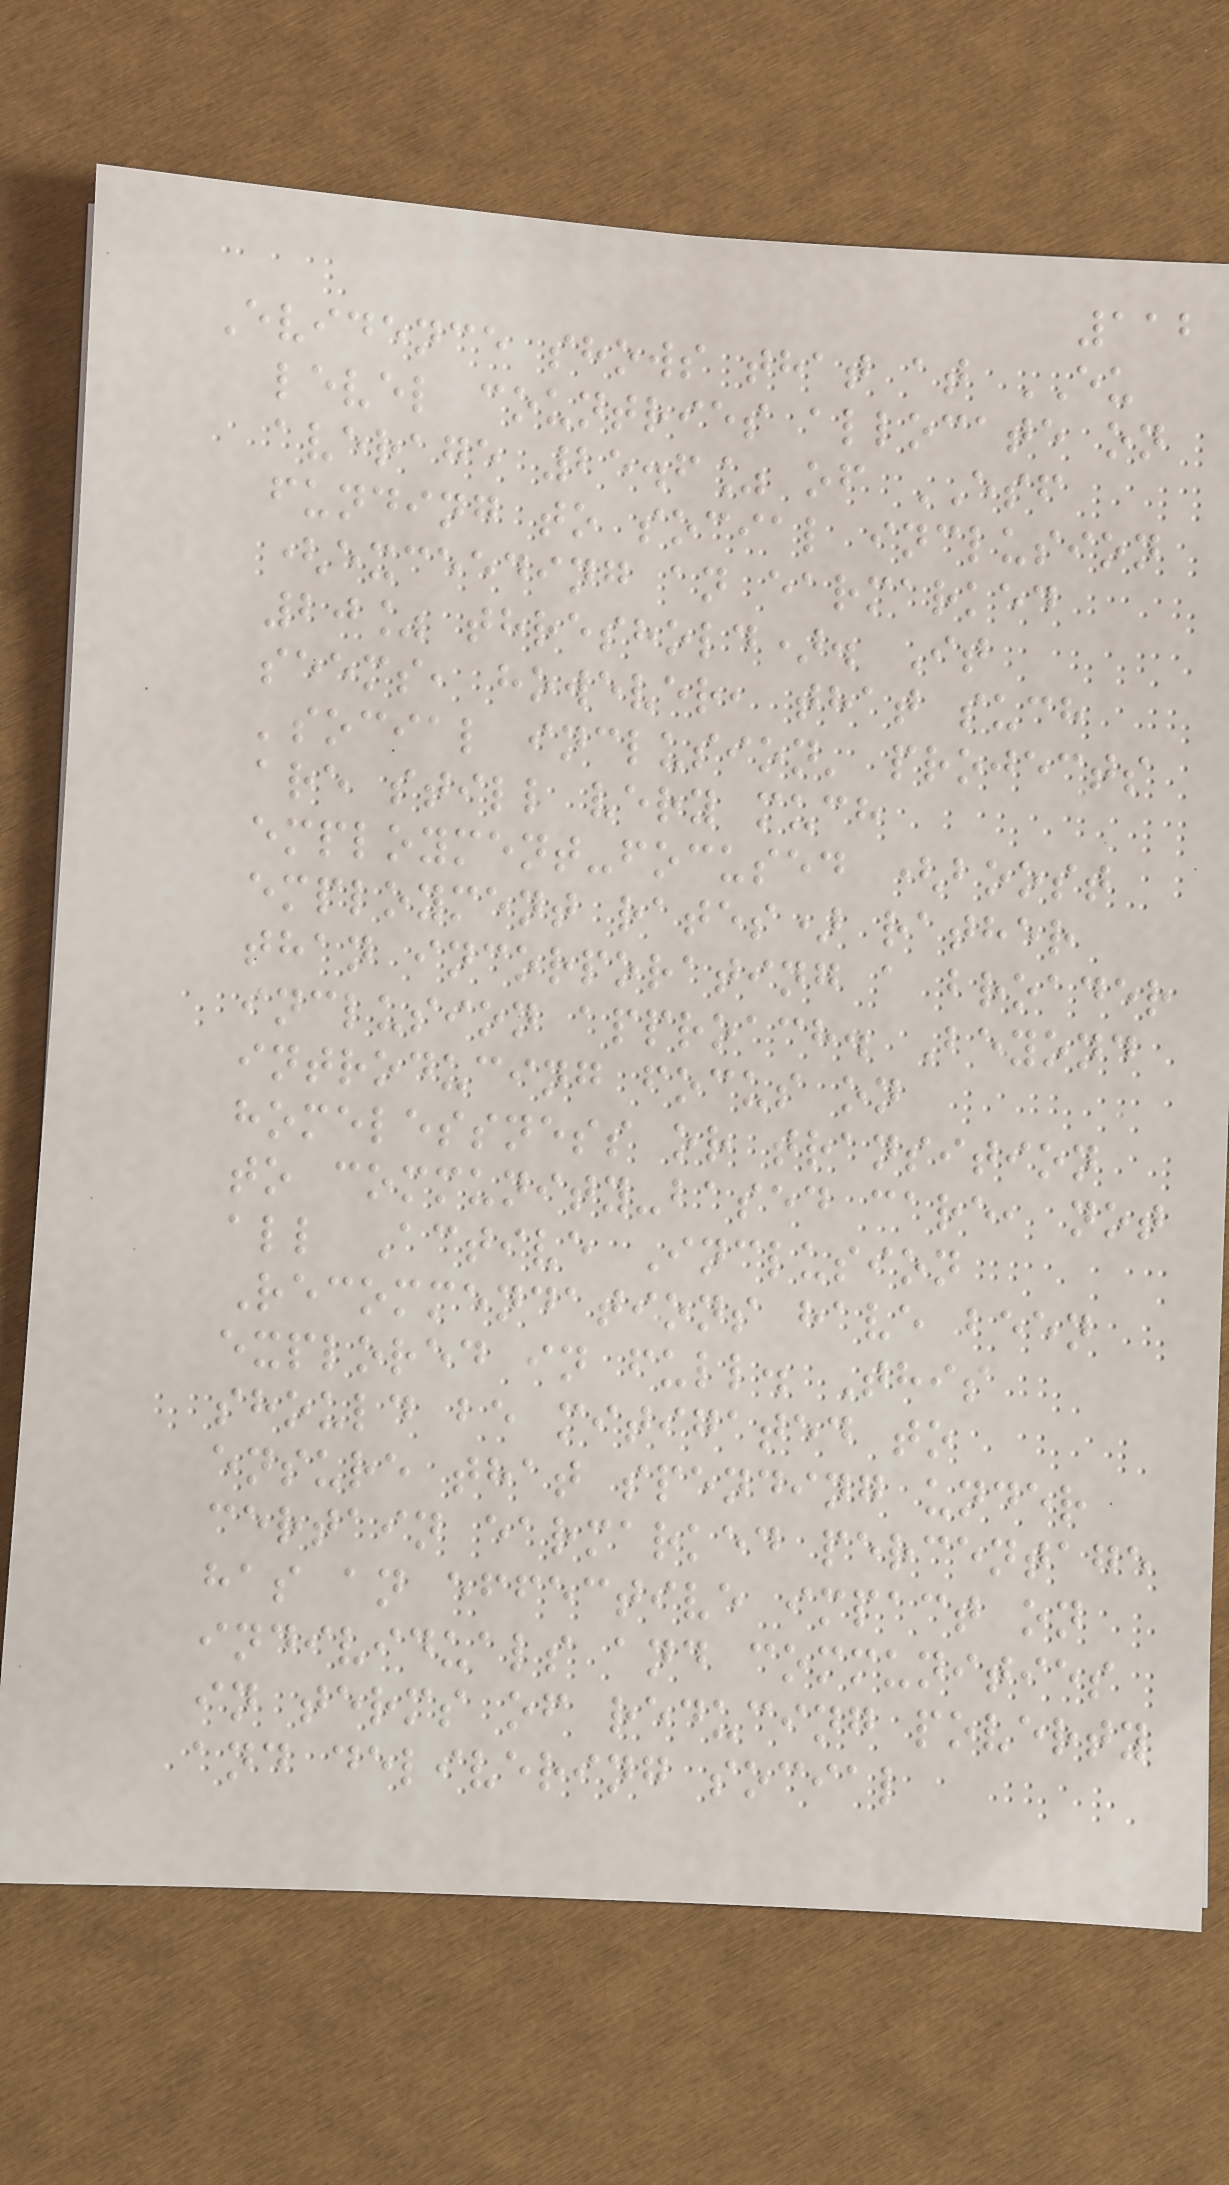112
Evidence shows that at EU
level countries allocate on
average 25.6% of ESF
funding to social inclusion
(exceeding an earmarked
20% threshold). It
seems, however, that such
'social inclusion' projects
are still very much
employment-focused (boost
employment rates) rather
than incorporating a broader
inclusion approach. Beyond
introducing focus on
homelessness or transition
to community-based care, not
all Active Inclusion
Recommendations have been
explored in full. This
should be mitigated to
ensure that spending under
certain earmarked percentage
has an effective impact on
individuals and communities
in terms of reducing poverty
and delivering social
